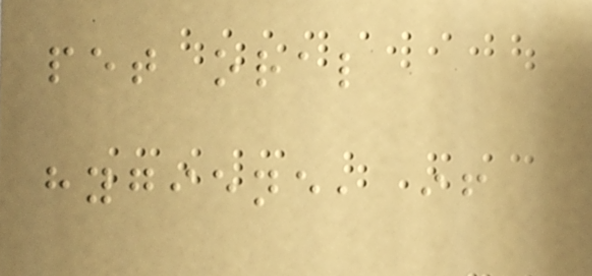pet oral
hygiene, if
